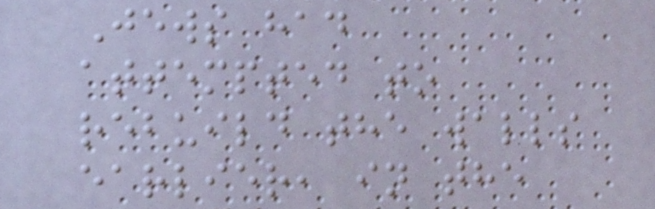Jews had
attempted to
rebuild the walls
earlier, in the
